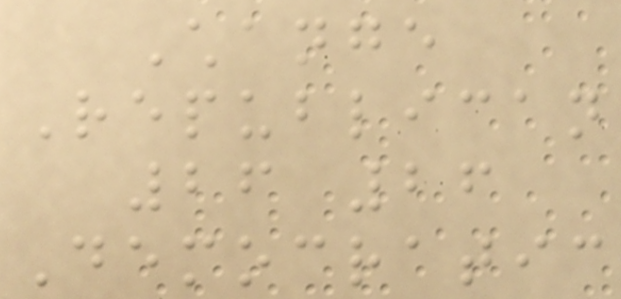Change
Republican
26 26
Democratic
